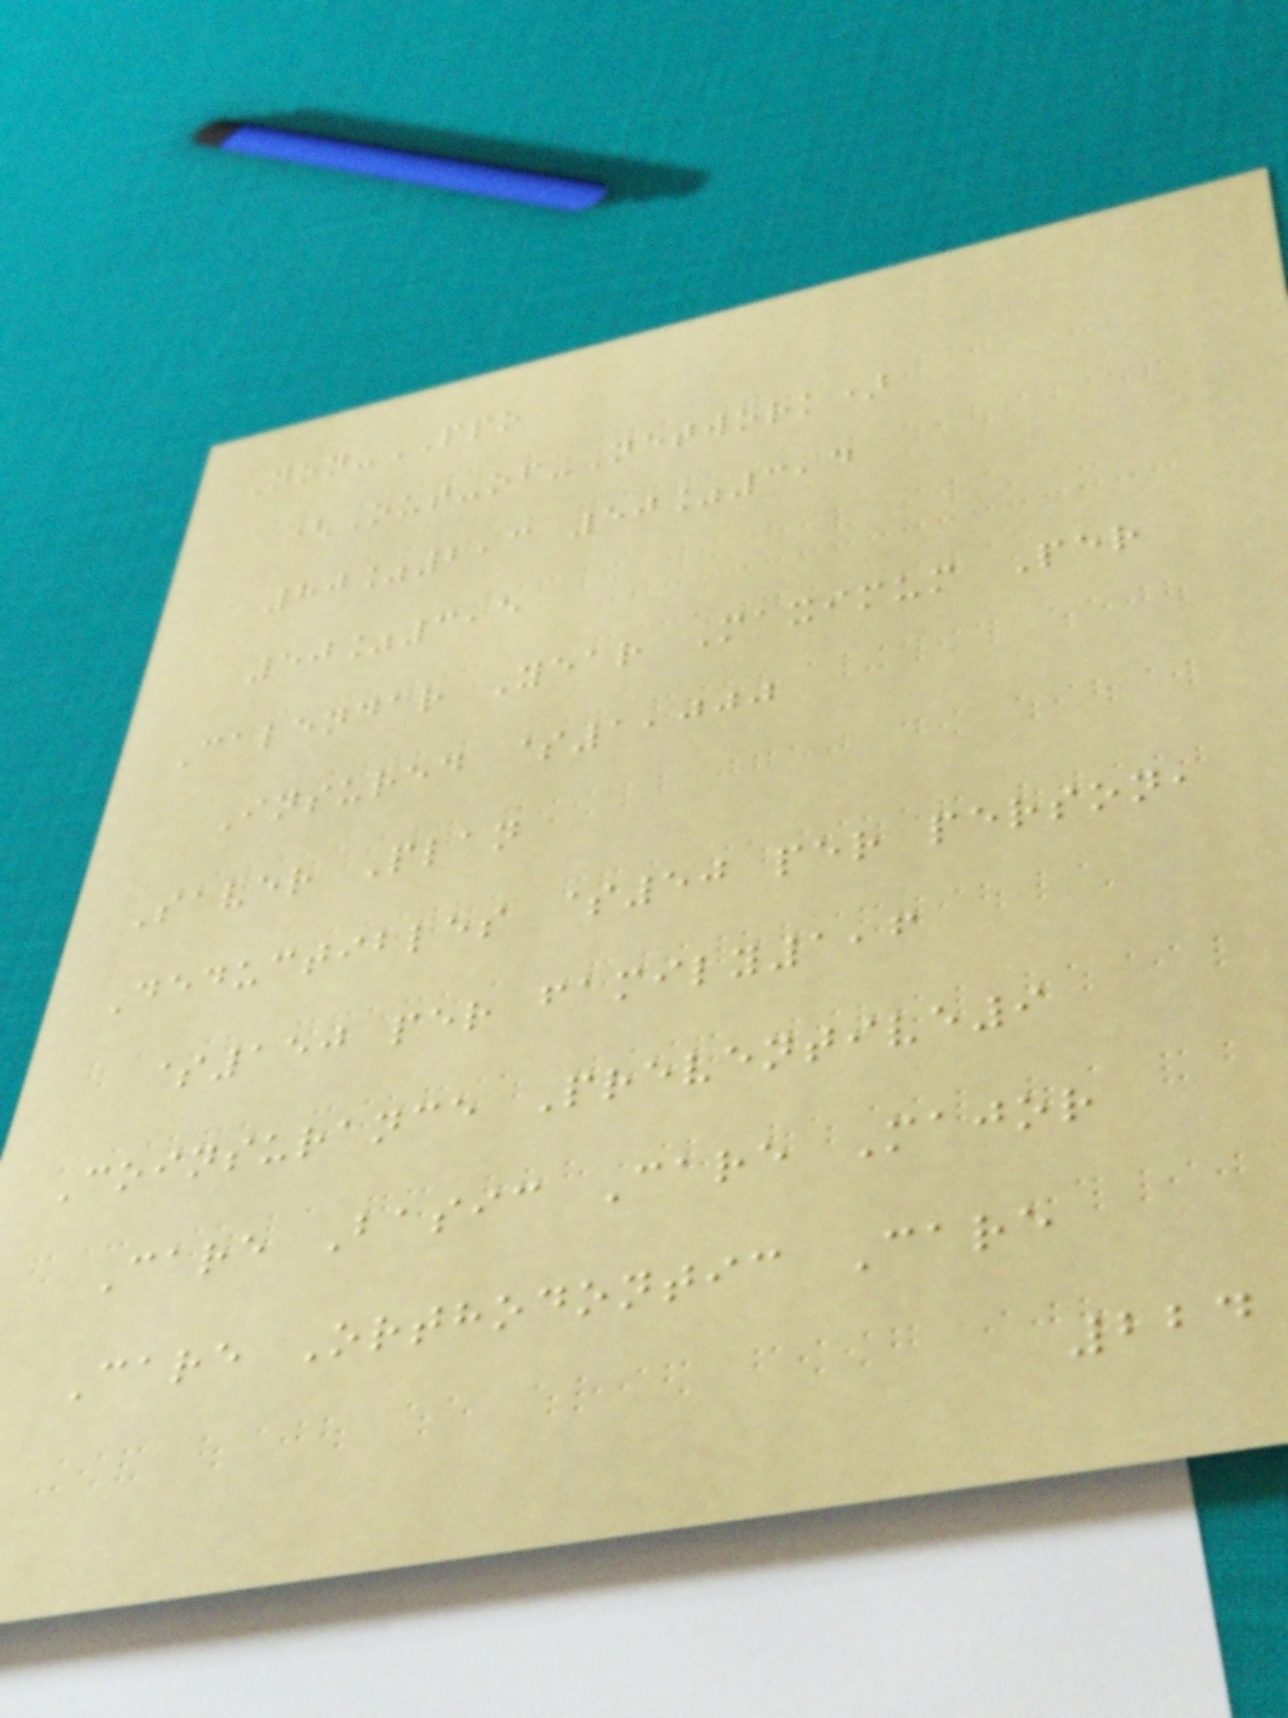Non-PPO
(Out-of-Network)
80%2,3 50%3,4
50%3,5
Calendar Year Maximum Per
Insured $1,000
Saver Plan
Deductibles $50 per person,
$150 per family1,6
Coinsurance Preventive9
Care Basic Care Major
Care Orthodontic Care
224
